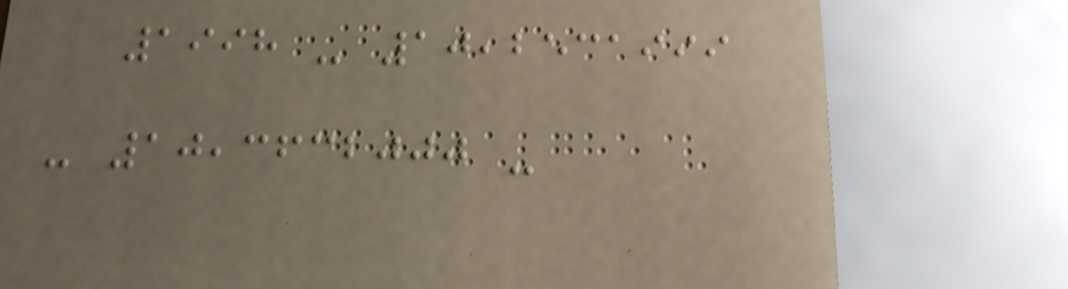1998 - 10,2531999
- 10,3632000 -
